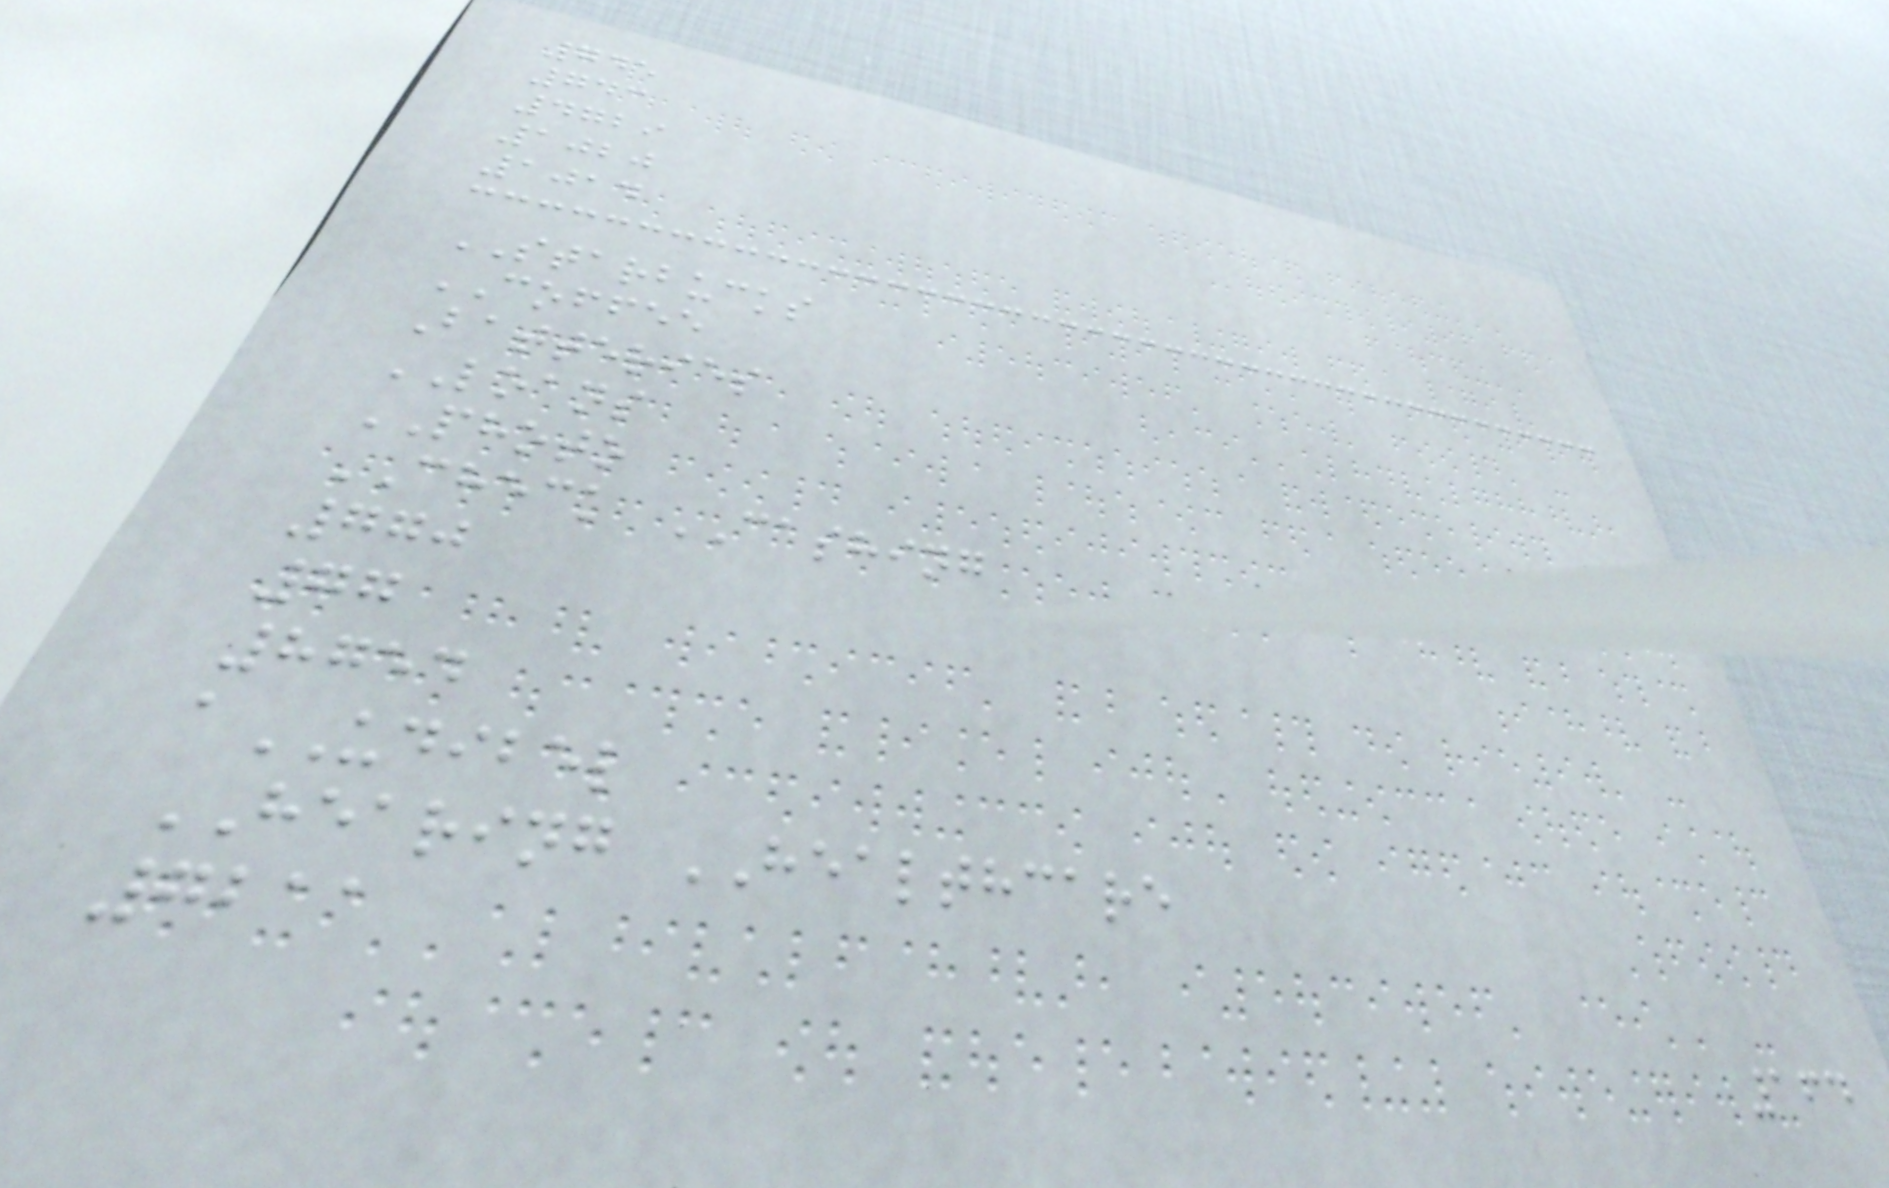745
743
4729
1020
1014
STARBUCKS
COFFEE
Batteries
LOANS
PHOTO
CHECK CASHING
770
77
8754
aUDIBEL
HEARING HEALTHCARE
7211
164
